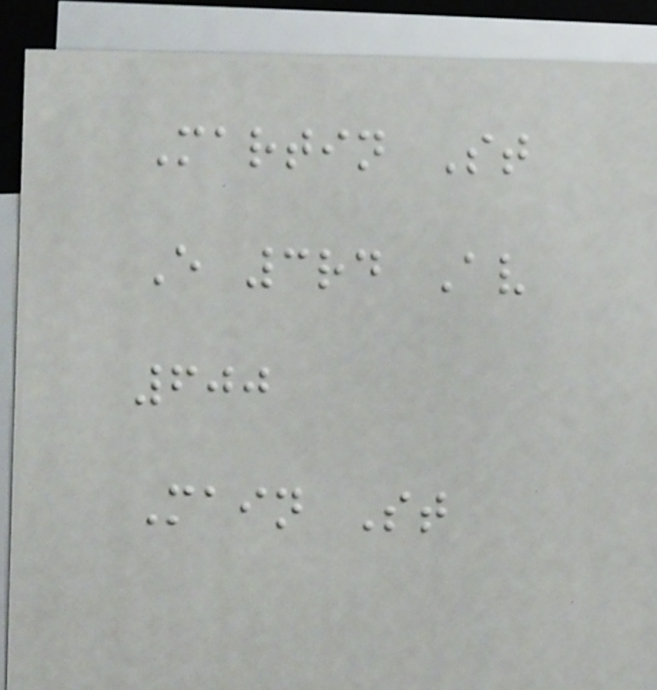Martin St
E 3rd Av
600
Main St
